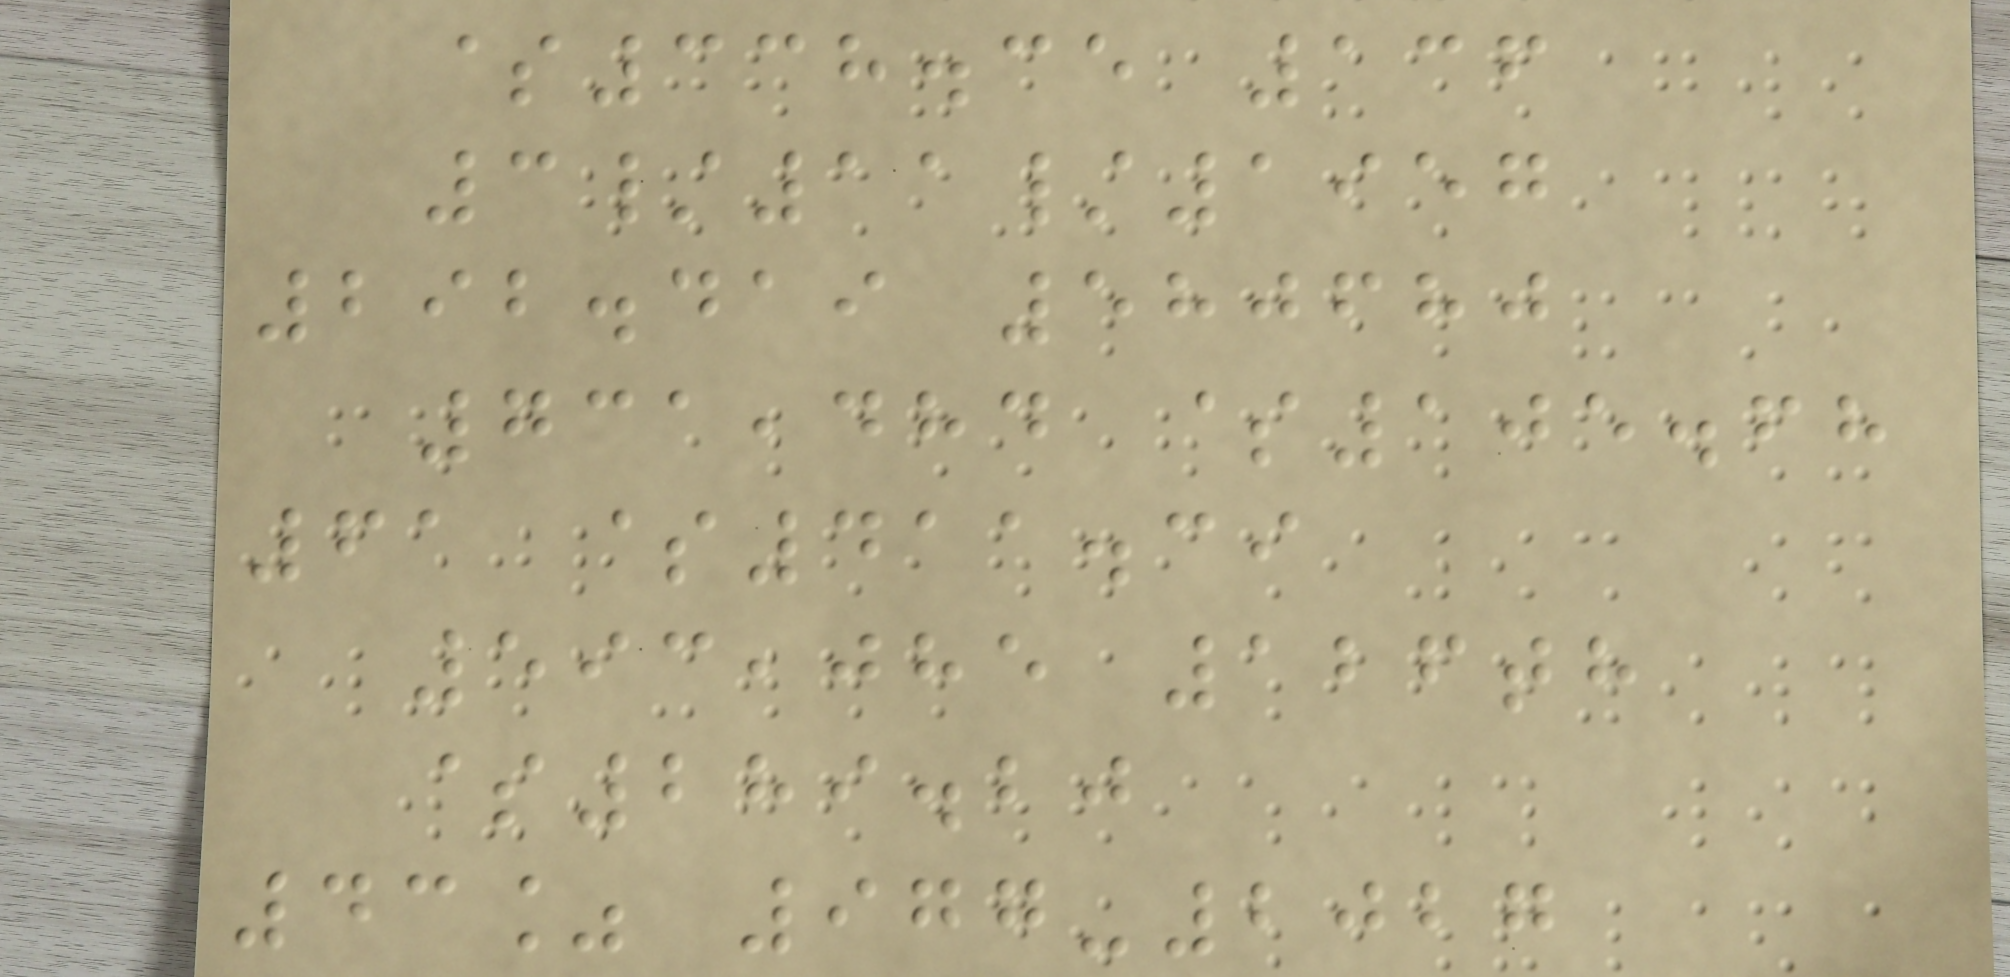$338.35 136
3/11/1957
292.419 580680
731,484 $105.68
61 $411.39
593,085 126th
$289.20
43% 977-2027
